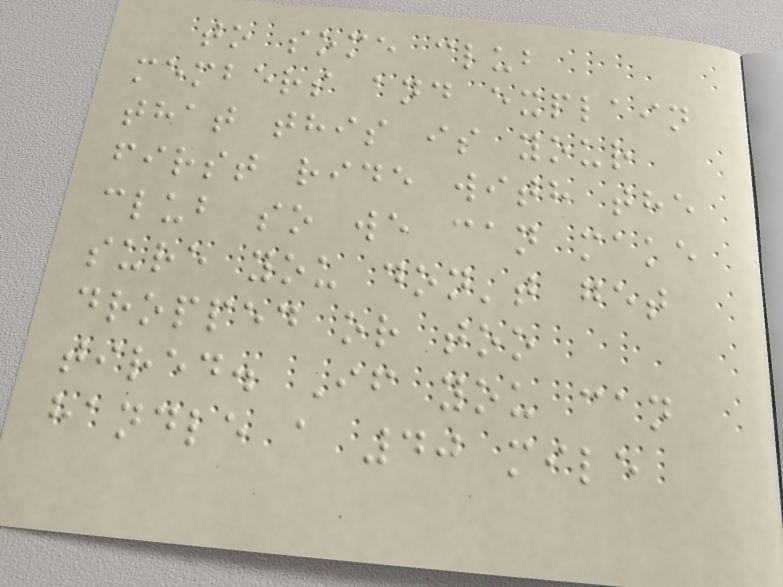to some club
members and explain
that this is your
first ride with the
club so we can make
sure you don't get
dropped or too
tired. If you can
handle a 40 mile
